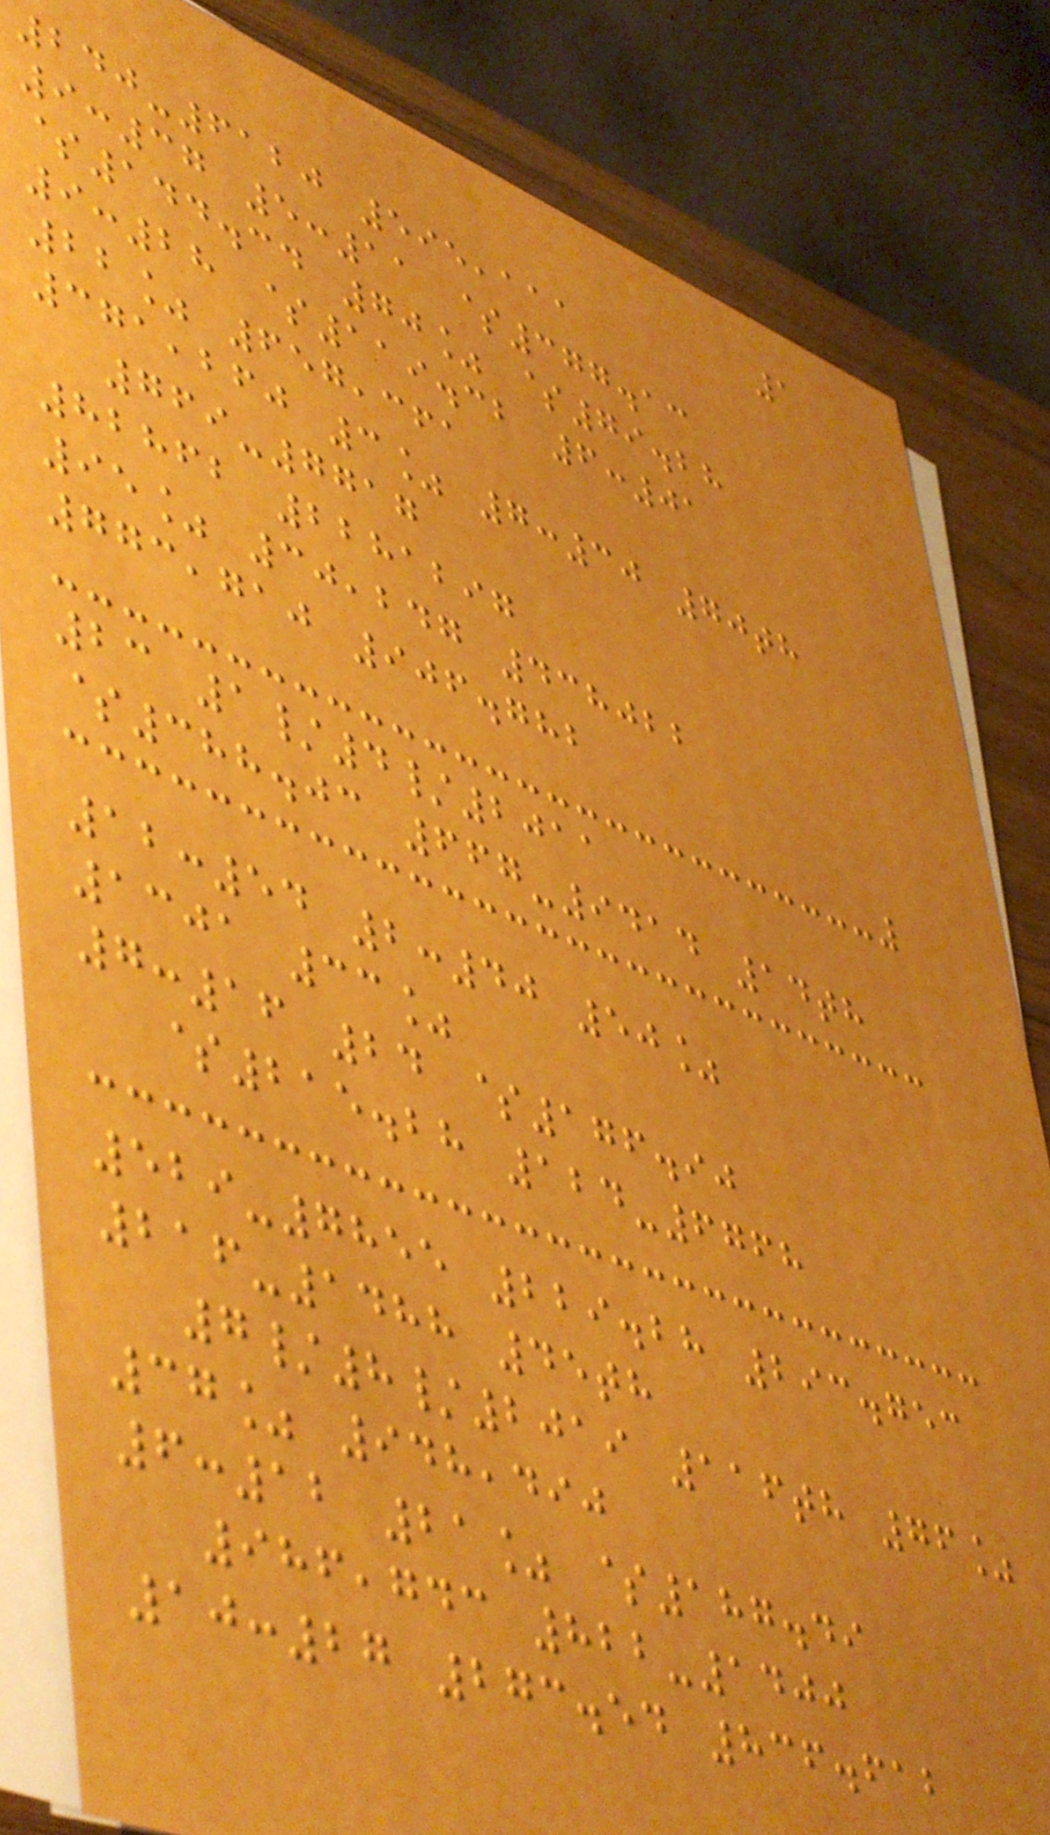1
240-6120 595,111
9:37 5:11 $377.13
$144.34 70% $79.28
9:28 $119.32 6:01
22% 657,361
371,260 3% 7:30 70th
769-7717
82862 2281297
95% 30,247 438022
773,710 906.782
23 1/4/2011
$388.03 667-9414 14th
12:54 2:40 50%
1301 33%
7:16 24 $176.90
$215.28 124-6768
529-7855 229.28 293.753
216-1488 45th
7/8/2019 116th 76%
37% 948,490
6:12 21% $187.49
986,743 822-1400
10:27 273.54 836.612
